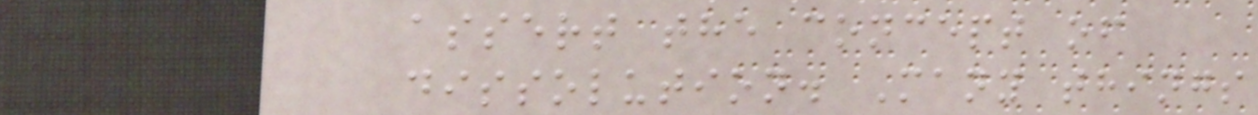assert the concept of
dissolution. Many things
